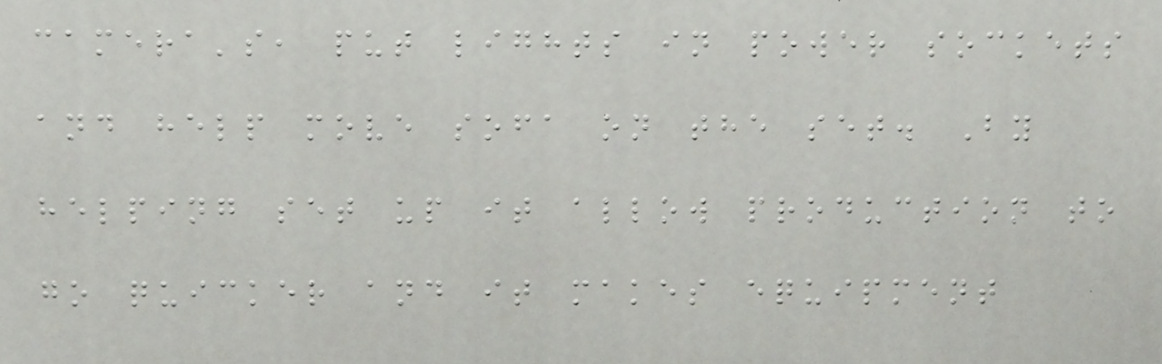camera's, put lights in power sockets
and help move sofa on the set. By
helping set up it allow production to
go quicker and it makes equipment
